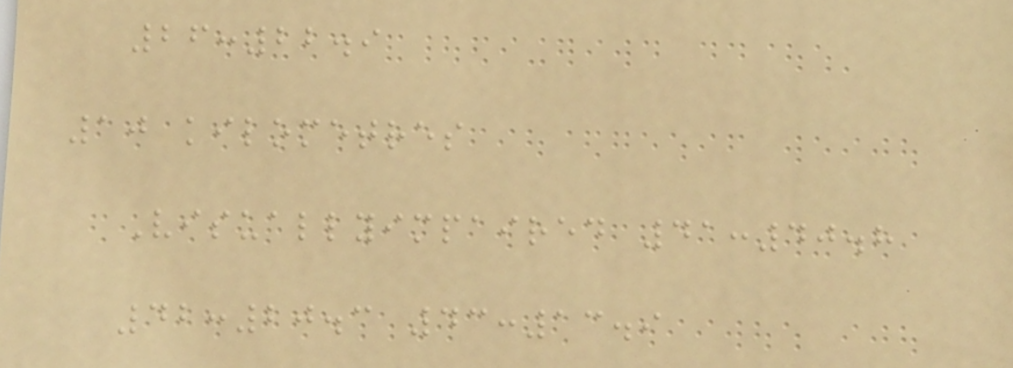26:22.9
10 kilometres
Visuallyimpaired 41:40.8
42:20.3 43:13.9
